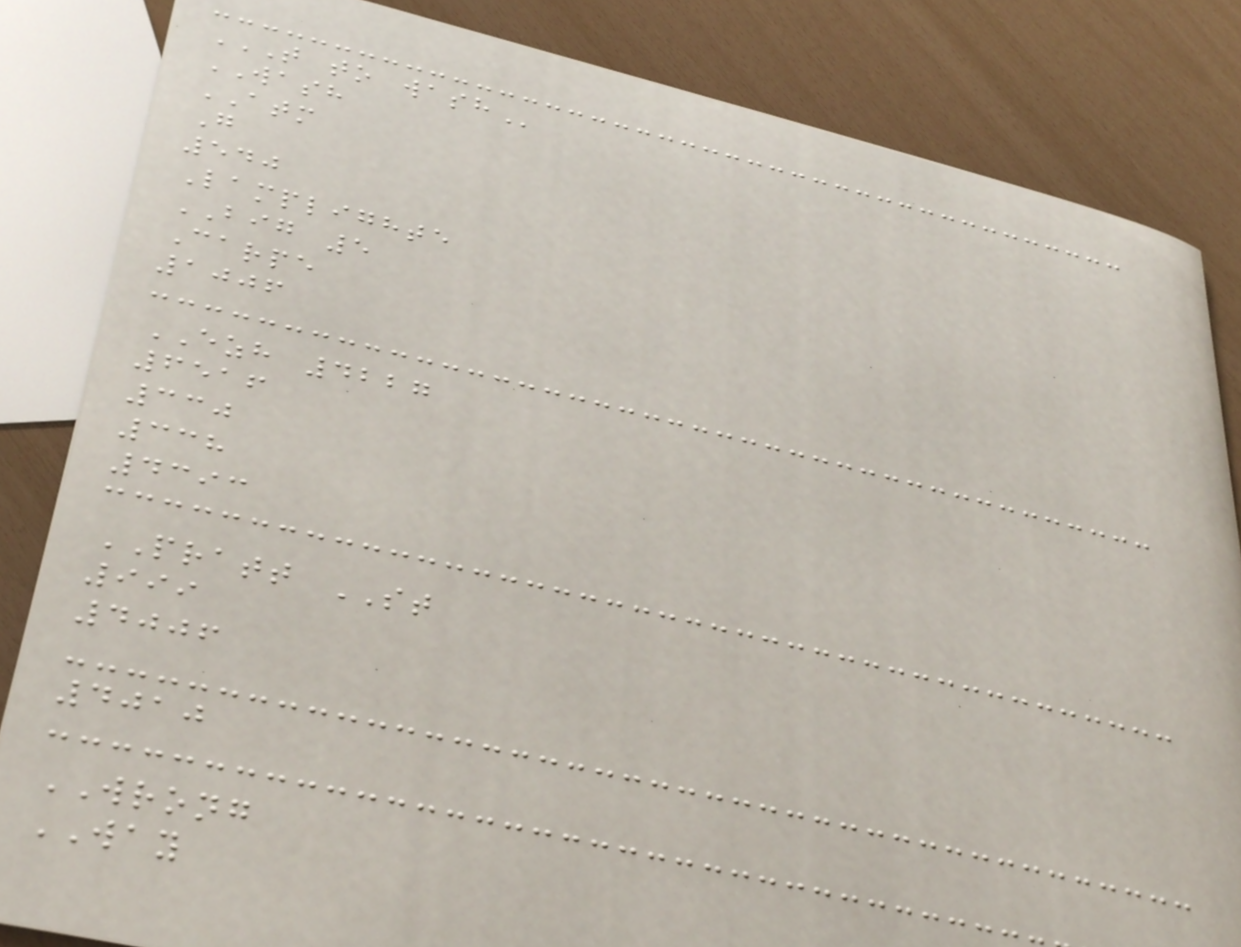T TO WASH
WASH
ATM
G
540
Lamplighte
BIG 5
Carpe
1006
EZH 4227
6516
330
338
4393
PRATT ST
999
4006
4010
WRONG
WAY
